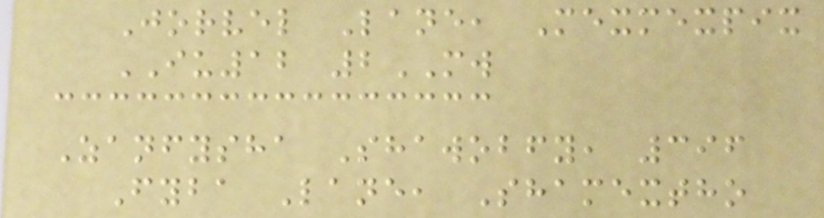Jorvel Lane, Mexmexpix
IU12 2MW
Zanfysha Shawobfy, 396
Fyba Lane, Shamextho
